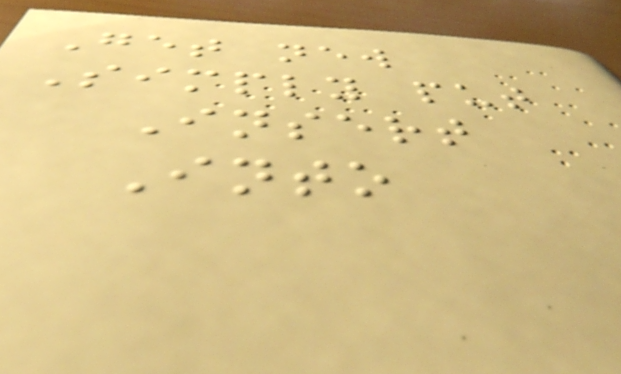Get new
Simply put
Insert
Into
